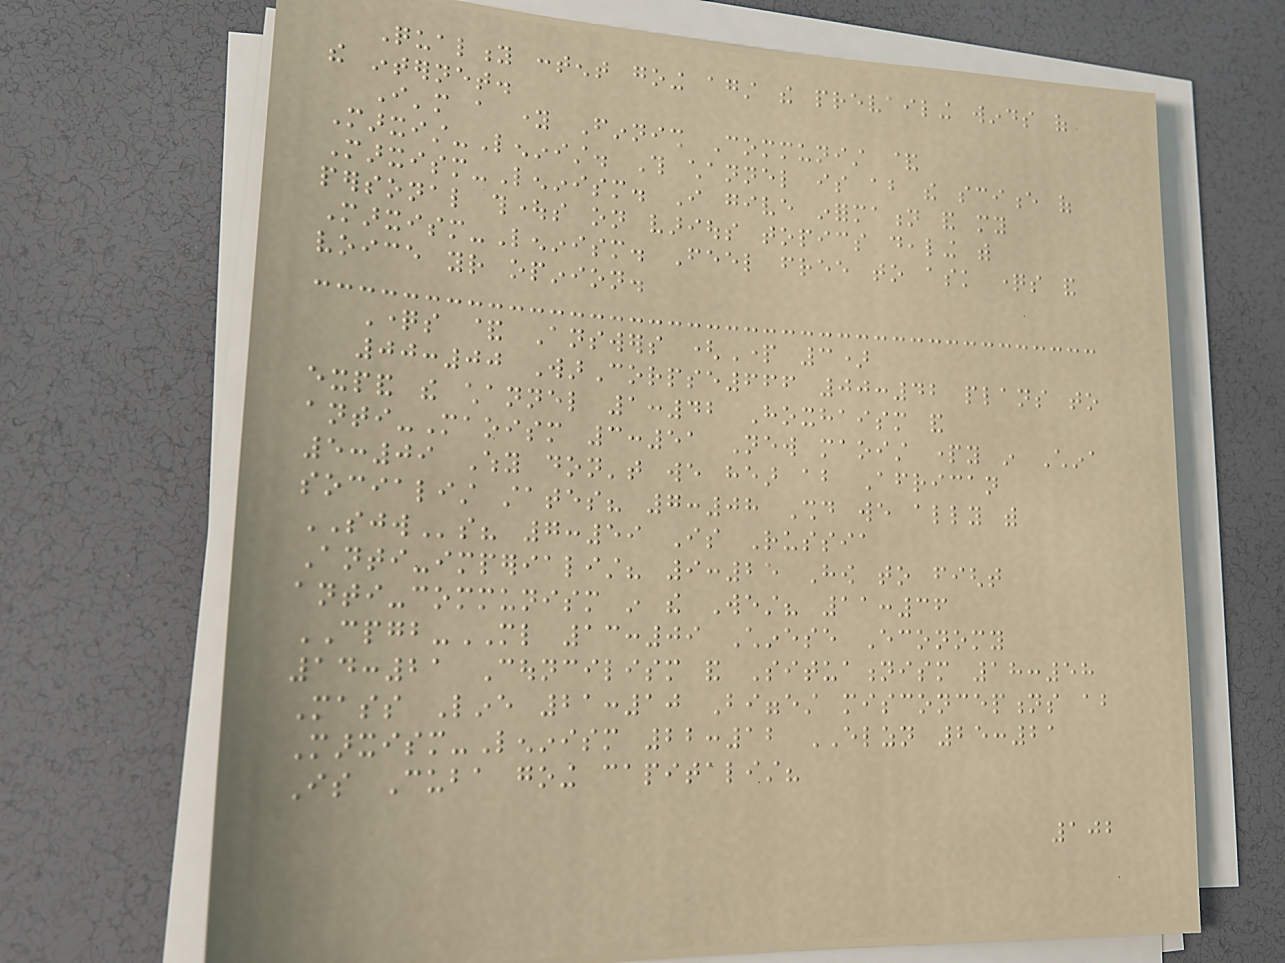Quality content going against the prevailing winds of
the internet.
I'm a young Finnish Communist &
Marxist-Leninist. This channel is about the science of
Marxism-Leninism. I give information and my
personal thoughts on various topics dealing with
Marxism-Leninism. Feel free to ask questions and
voice your opinion.
Questions & Answers (Part 3)
00:00 WarCorpse666 00:42 plans to
expand the channel 1:42 Hoxhaism and
anti-Maoism 3:51 New maoist party in China
5:09 Why don't we hear about African
socialist states? 7:08 Should we ally with
SJWs? 7:59 Is Russia
Anti-imperialist? 9:25 How to fight
anti-communism in the West? 11:36
CPGB-ML 13:09 Chinese Economy
14:21 Councilism and Situationism 18:58
Mass Line 21:10 Biggest misconceptions about
Marxism-Leninism 22:12 ELZN 25:21
Is Cuba going capitalist?
102
